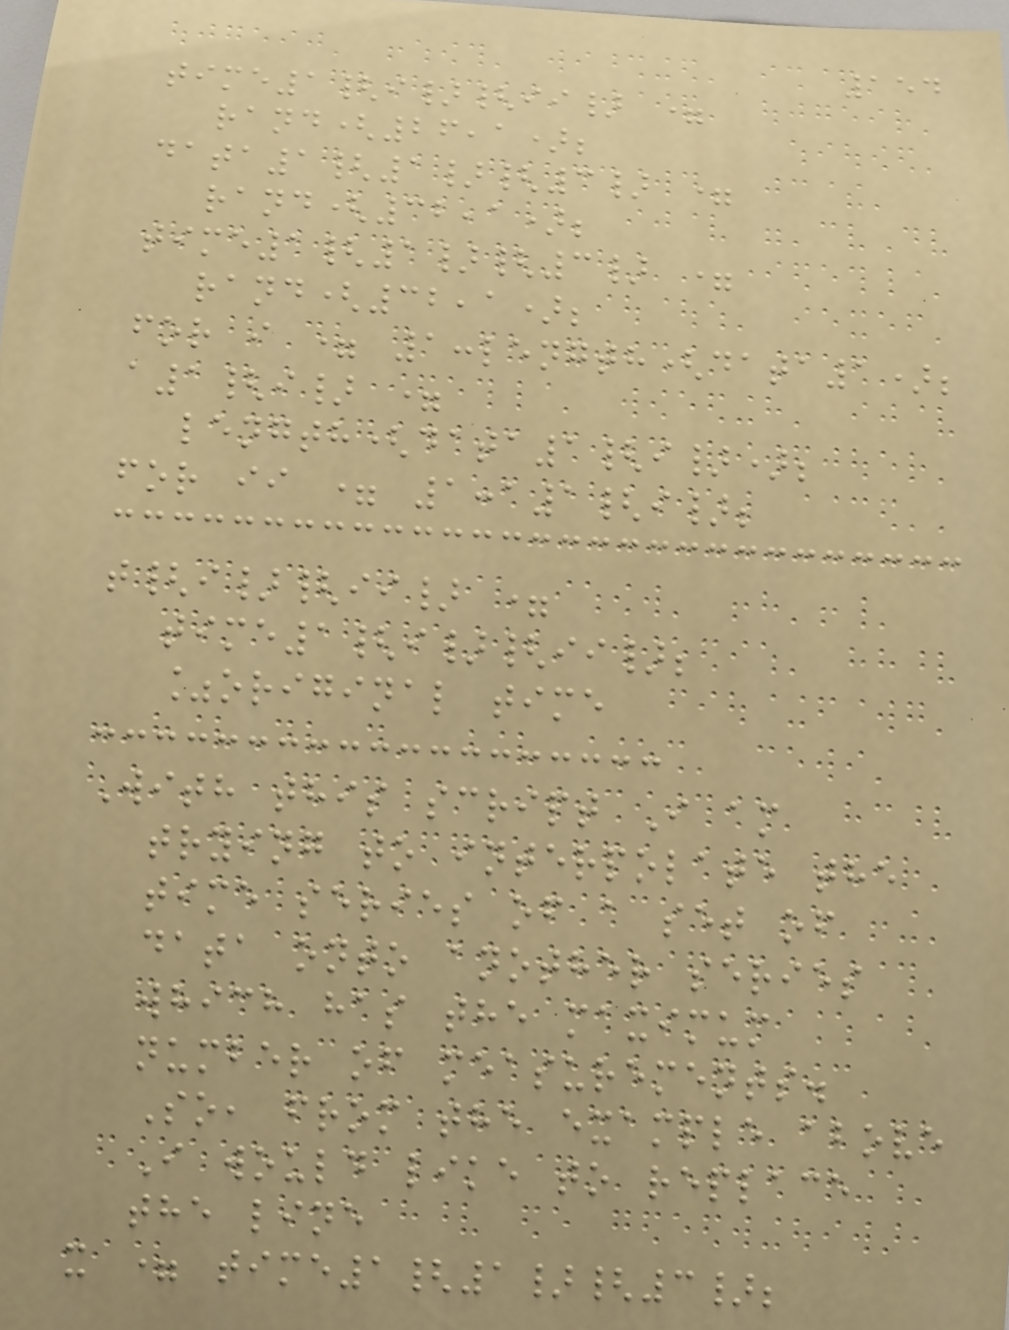154
time1{i}{ii} =
rand(26,1);
data1{1}{3} =
rand(32,1);
time1{1}{3} =
rand(32,1);
for i = 1:length(data1);
a1{i} =
length(data1{i});
for ii = 1:a1{i};
t{i}{ii} =
time1{i}{ii};
%original time
With this script I am
trying to interpolate the
time series of a set of
data onto another series
which has the maximum
number of measurements.
So, from the example above
I would like to replace
the line
x = time1{1}{3};
